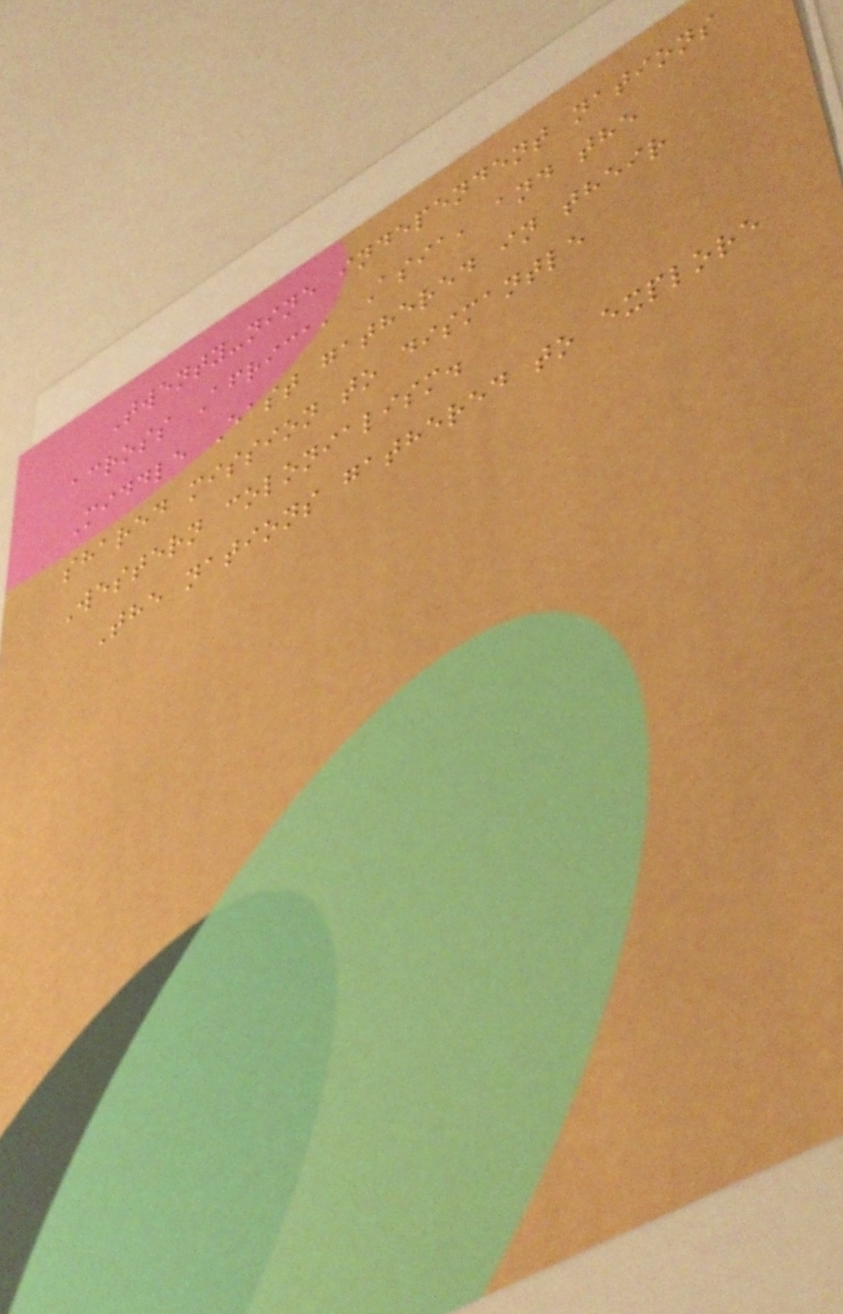Twenty-nine independent nations
across Africa, Asia, and the
Middle East gathered in their
shared mission to dismantle
Western colonialism.
The nations gathered to explore
